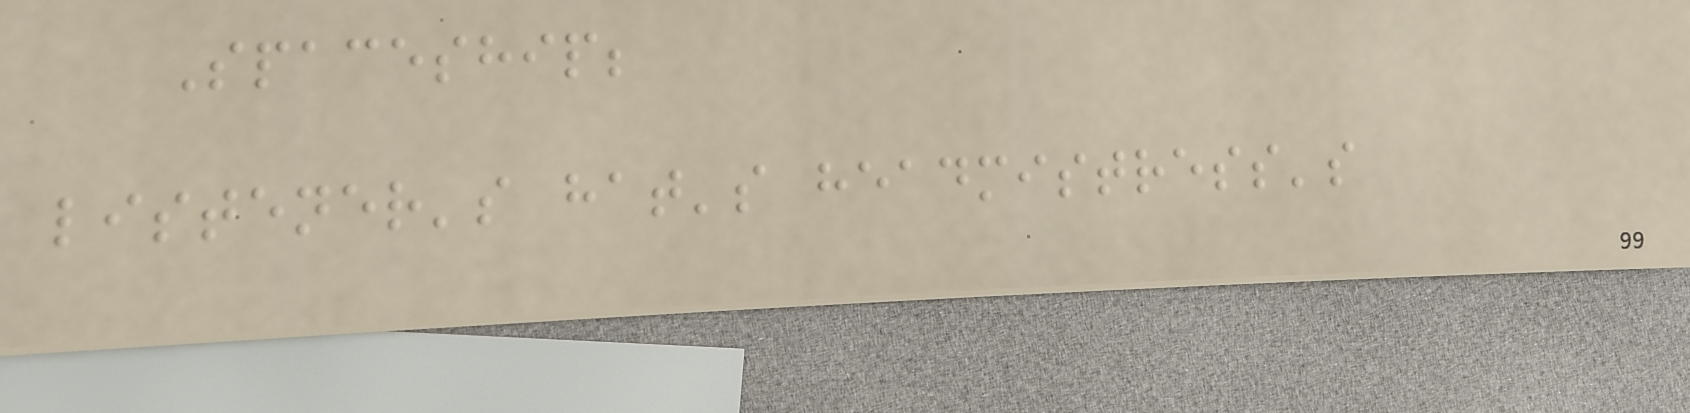Spaceship;
listener's hat's headmistress's
